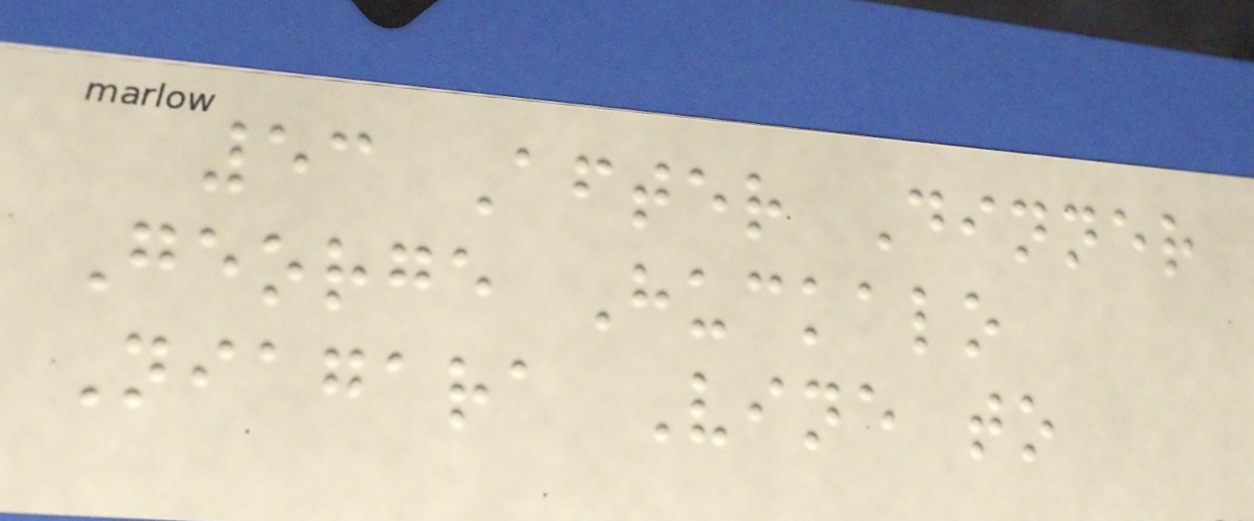53 After Dinner
George Huckalo
Niagara Vine to
